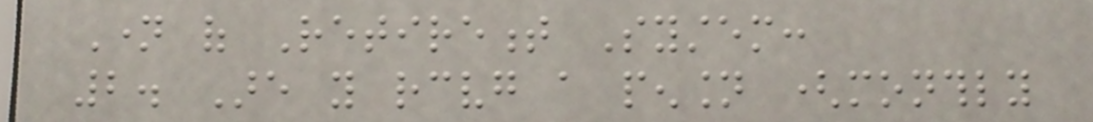Name of Retirement System:
2. Are you receiving a pension (monthly
